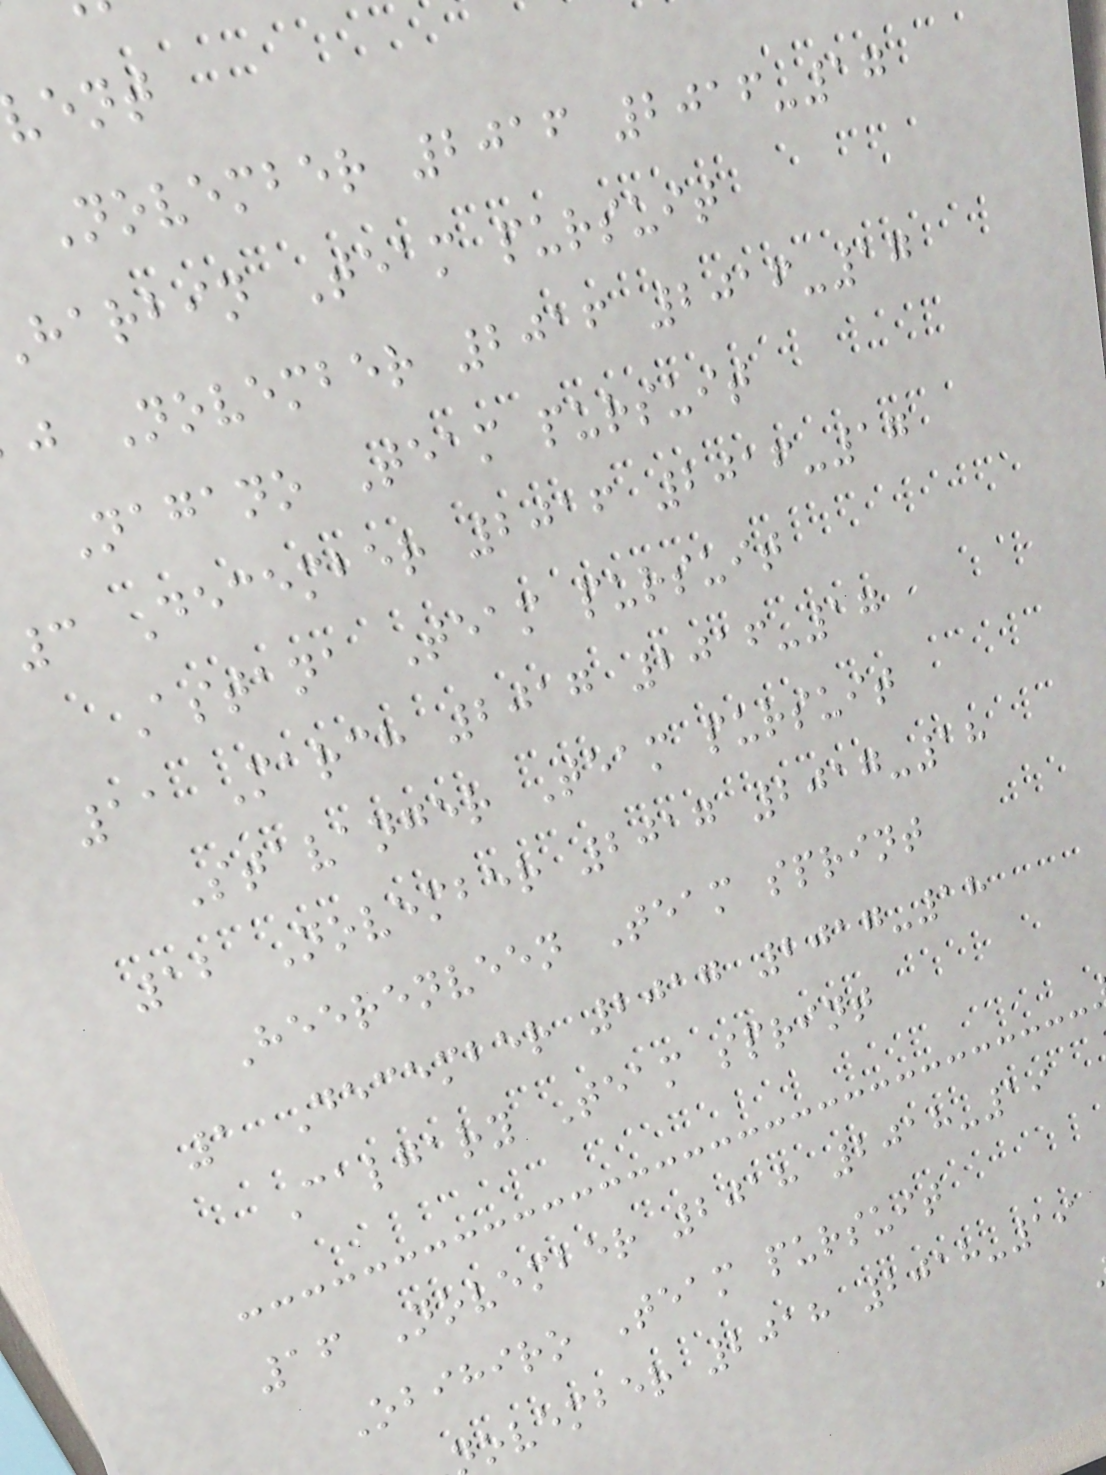November 2016 2016-17
harbin Team pursuit
j November 2016 2016-17
Nagano Team pursuit
3 December 2016 2016-17
Astana Team pursuit
11 March 2017 2016-17
Stavanger Team pursuit
12 November 2017 2017-18
Heerenveen Team sprint
1 December 2017 2017-18
Calgary Team sprint
16 November 2018 2018-19
Obihiro Team pursuit
ovember 2018 2018-19
